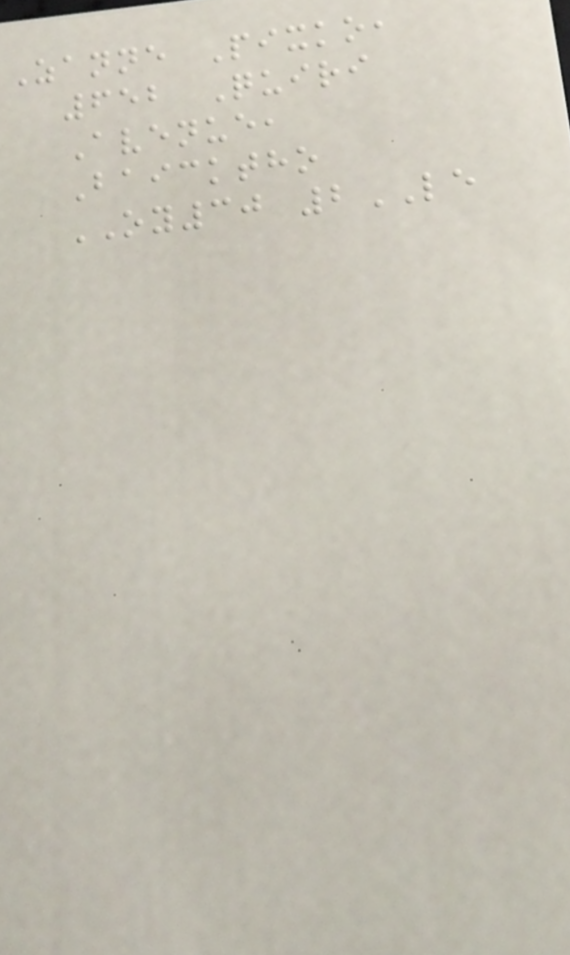Zanne Pixko,
652 Quiri
Avenue,
Baicktho
OY30 2LE
